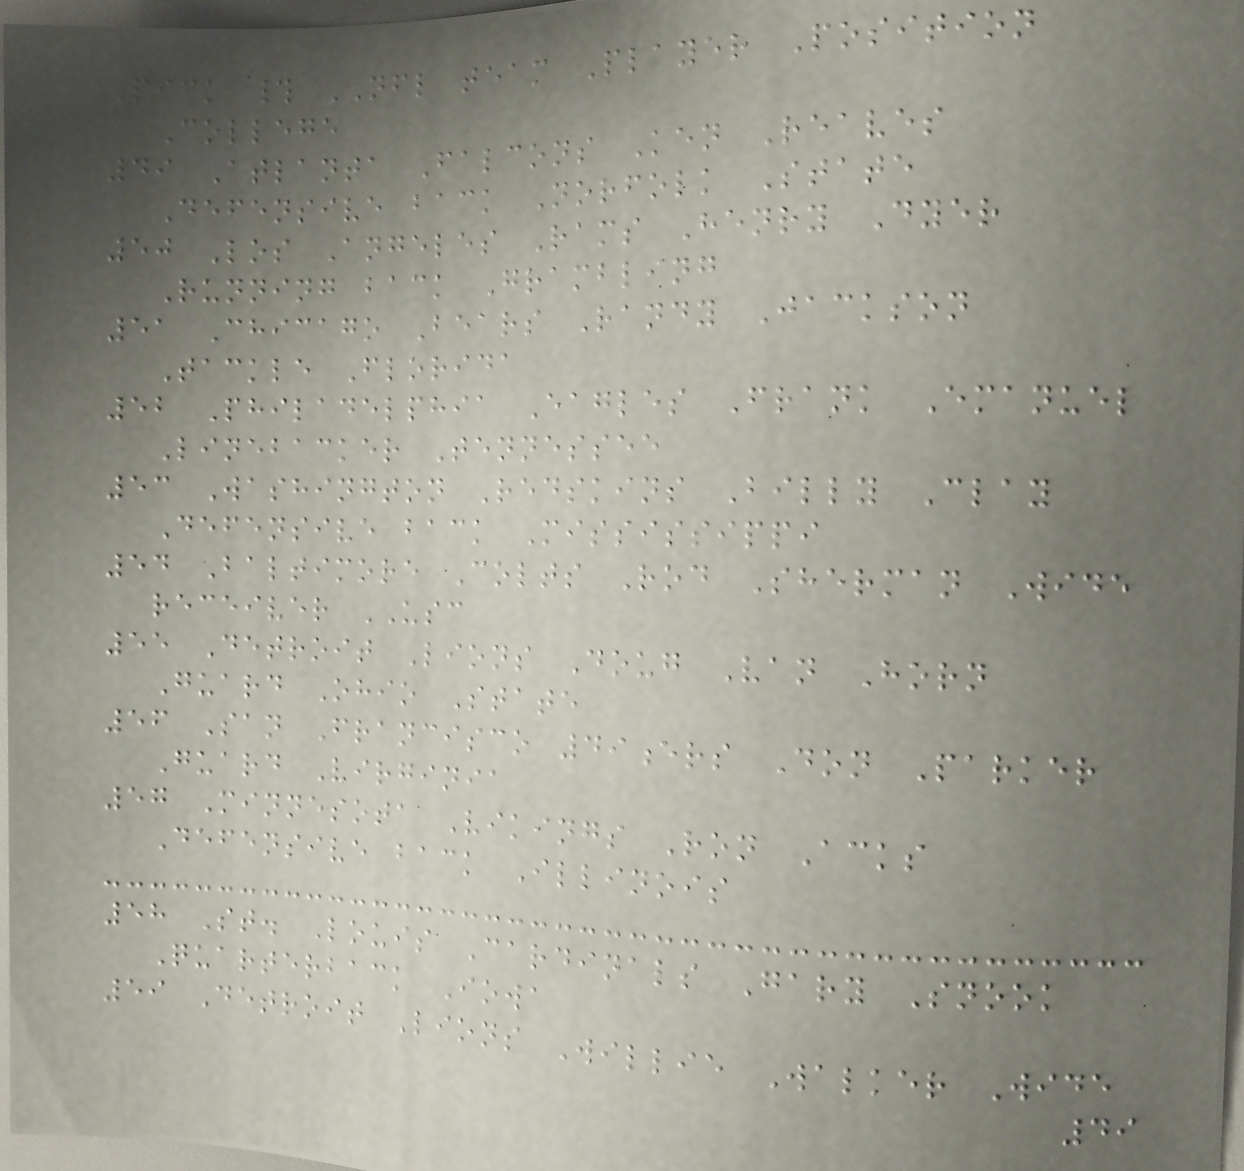Pick # NFL team Player Position
College
49 Atlanta Falcons Ken Reaves
Defensive back Norfolk State
50 Los Angeles Rams Henry Dyer
Running back Grambling
51 Chicago Bears Randy Jackson
Tackle Florida
52 Philadelphia Eagles Frank Emanuel
Linebacker Tennessee
53 Washington Redskins Billy Clay
Defensive back Mississippi
54 Baltimore Colts Rod Sherman Wide
receiver USC
55 Detroit Lions Doug Van Horn
Guard Ohio State
56 San Francisco 49ers Don Parker
Guard Virginia
57 Minnesota Vikings Ron Acks
Defensive back Illinois
58 St. Louis Cardinals Gary Snook
Quarterback Iowa
59 Detroit Lions Willie Walker Wide
49
